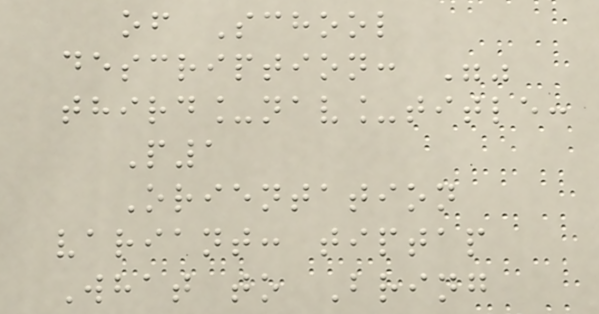of School
description: ""
third_nav_title:
P1
Orientation
variant: tiptap
What to Bring
